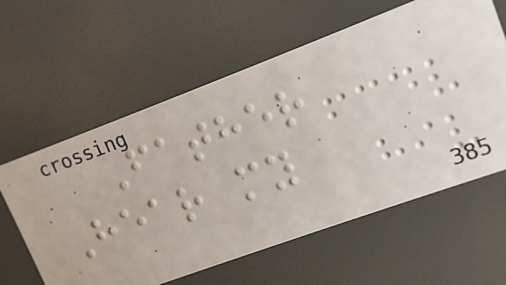Father
Hear my
